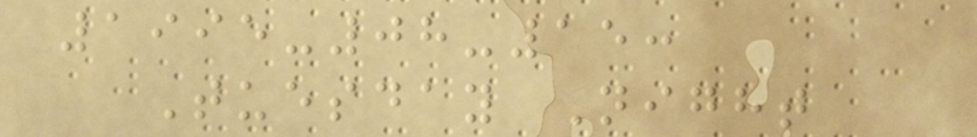1995-08-15:
Tuesday Night
